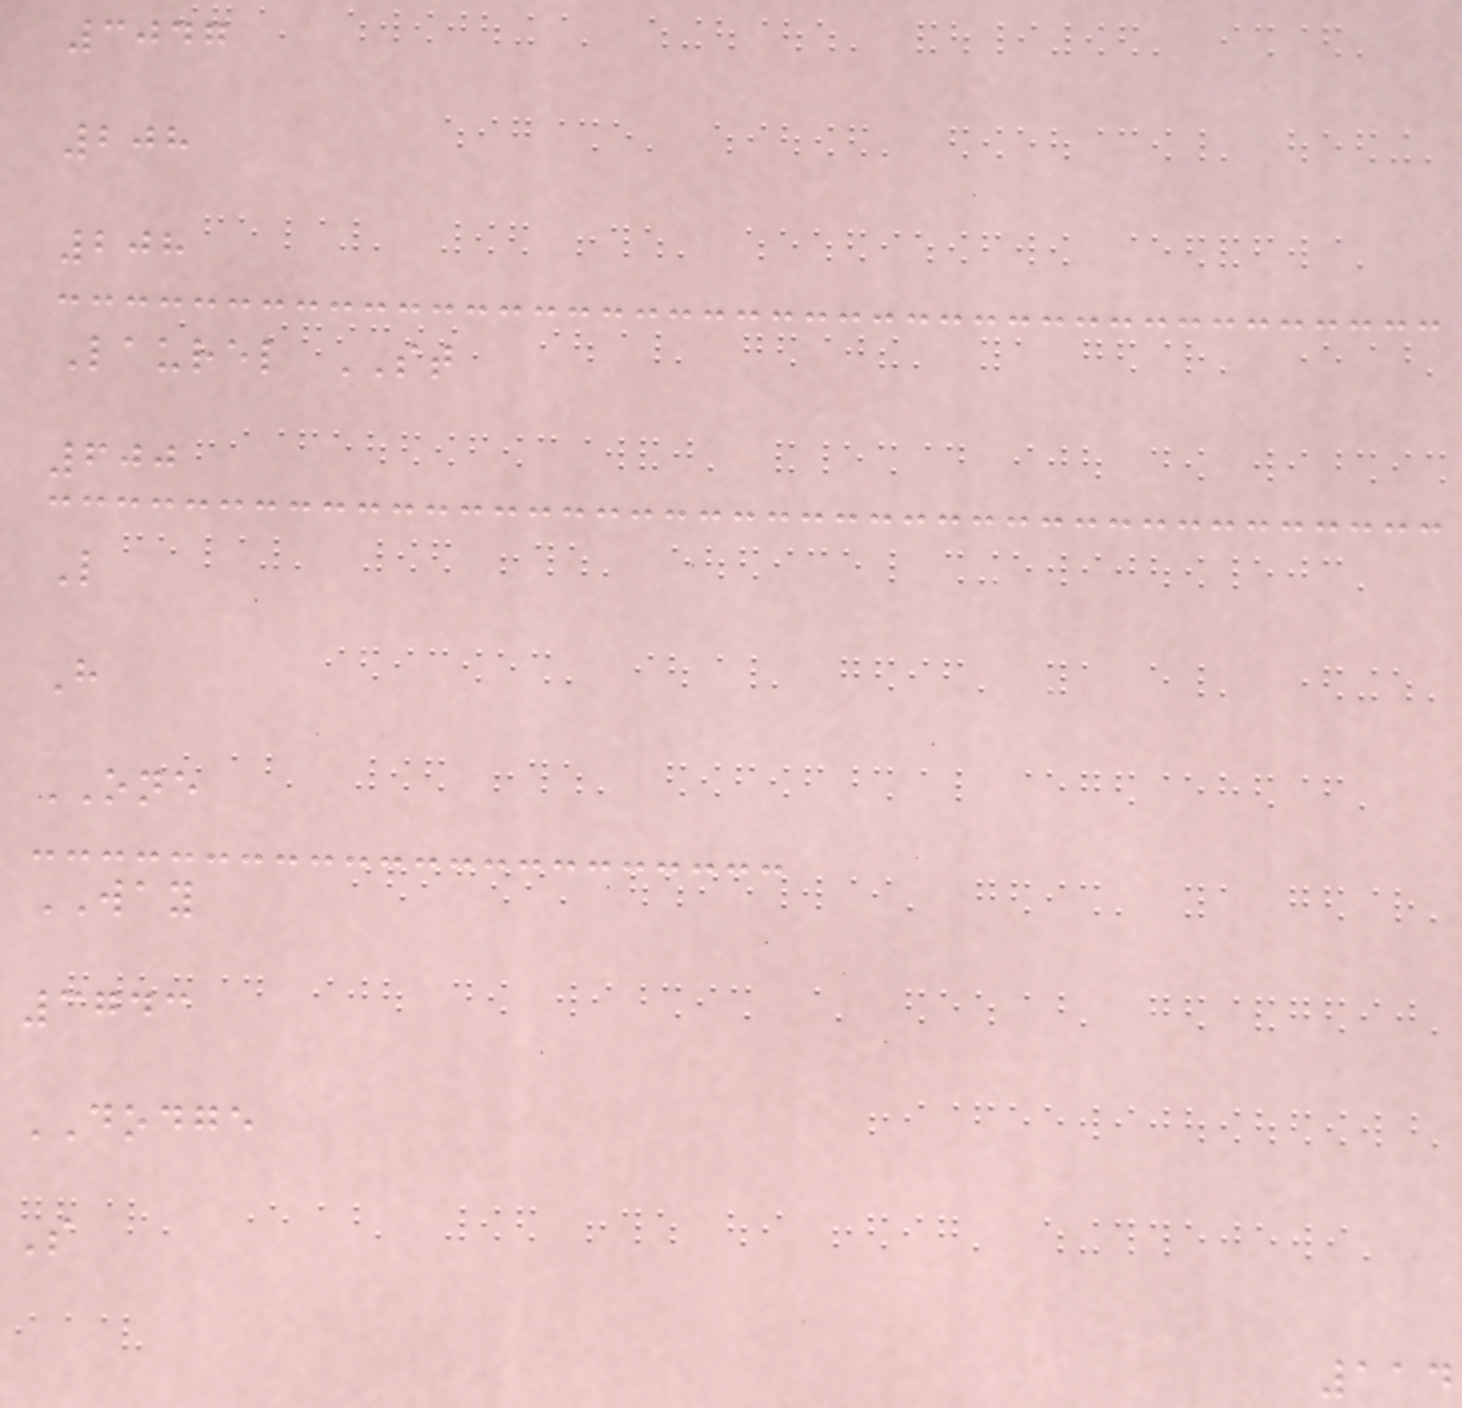3047
208
208
Laurel ST
600
L
H
ONE
WAY
3743
DODGE
S
114
